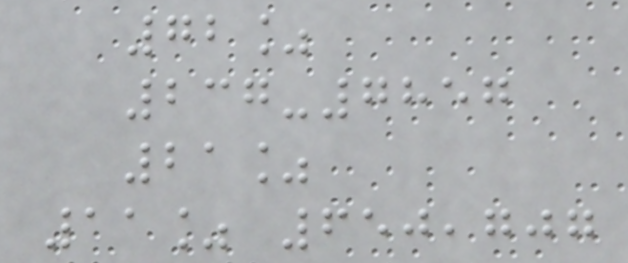72%
237-7857
21%
11% 650,707
